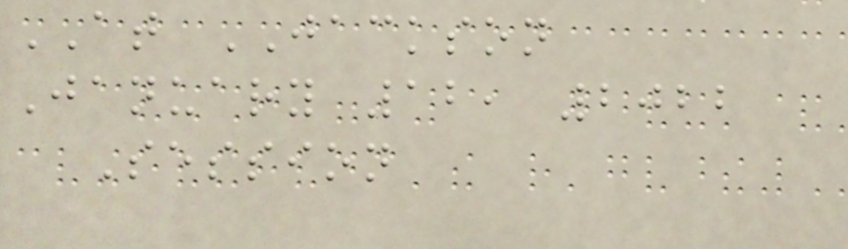AT JACKSON
January 12, 2022
Session
